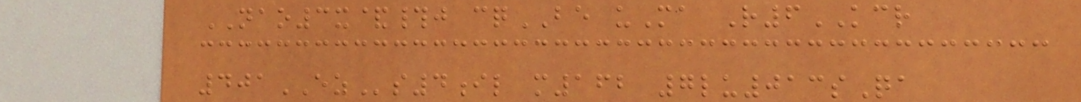NAO3x&#j cqBE uMa R6KCR
401EZs4il m162 7lu013sQa
